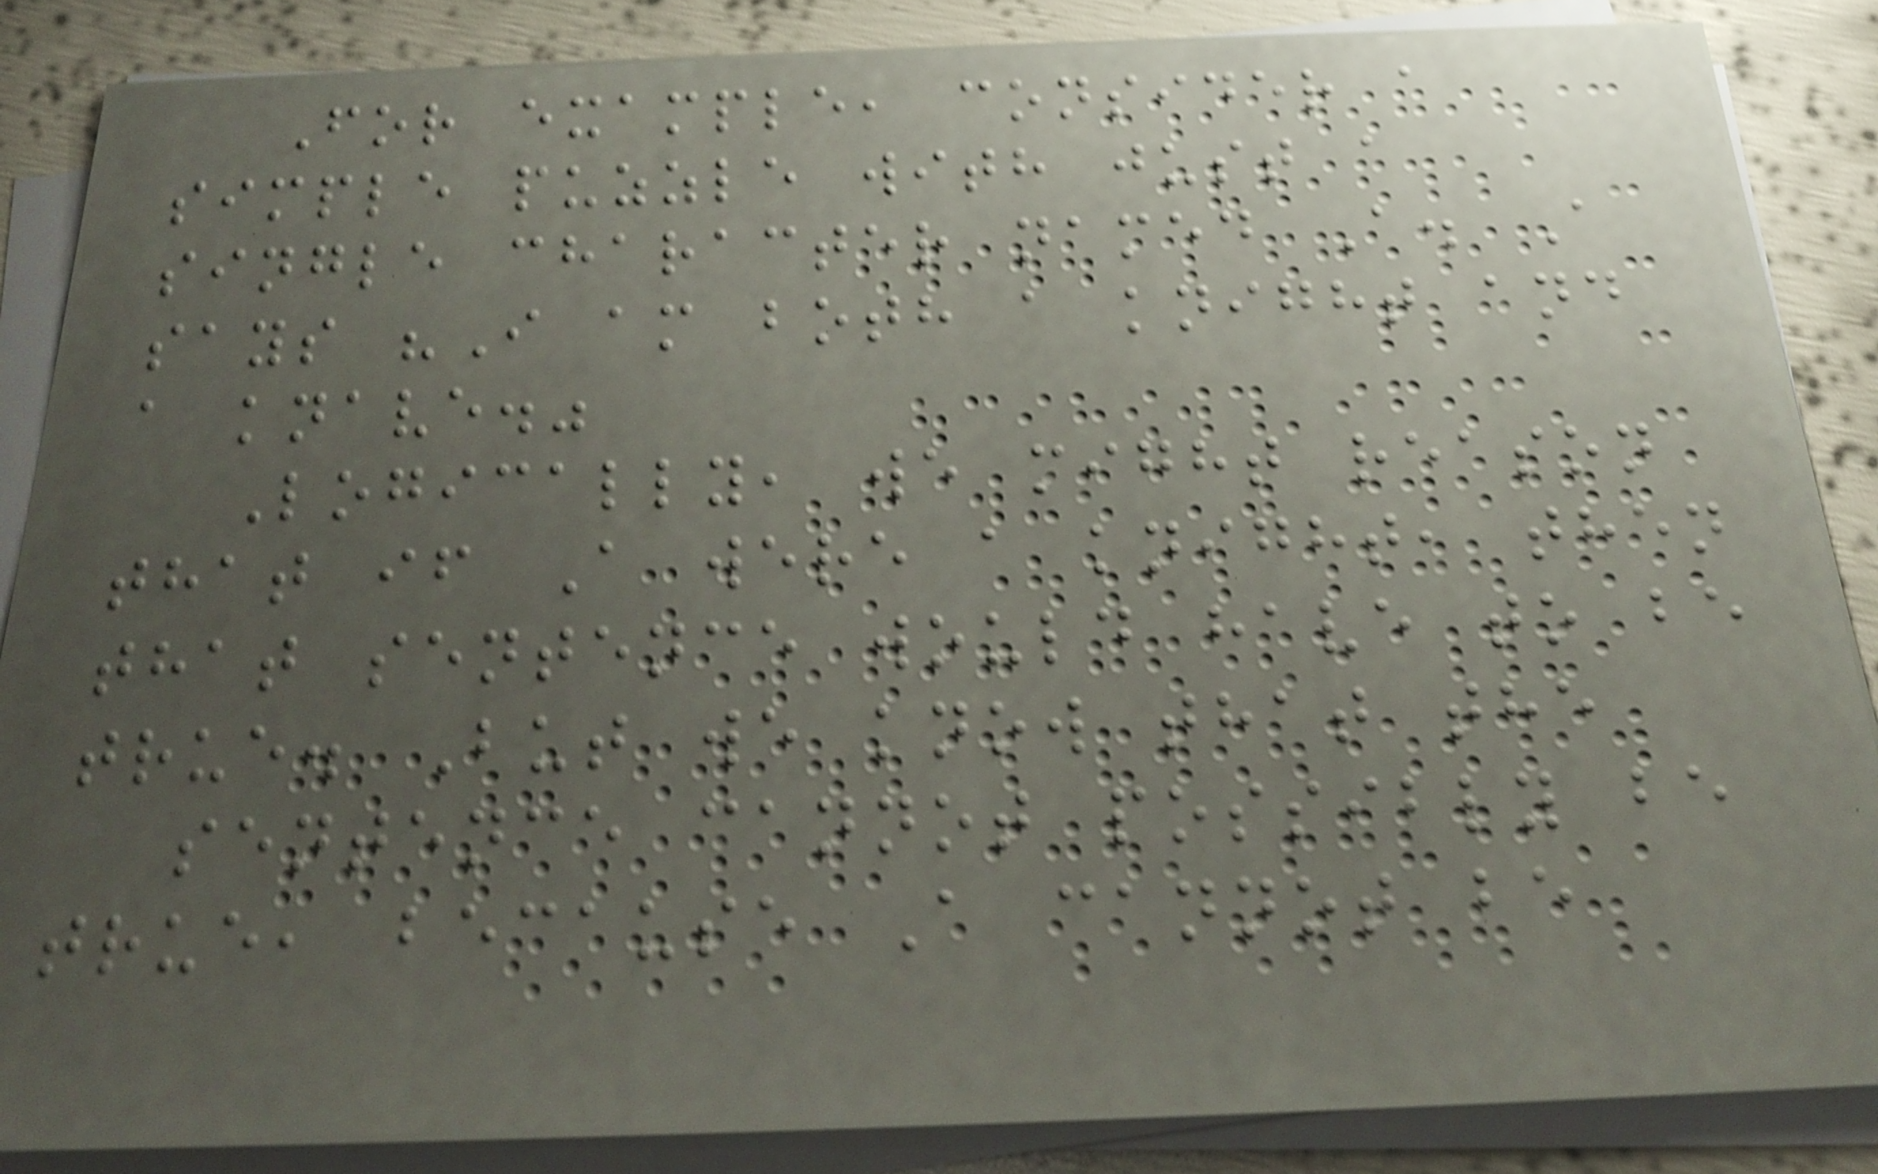For example, consider a
simple puzzle with just a
single character named A. A
says "I am both a knight and
a knave."
Logically, we might reason
that if A were a knight, then
that sentence would have to be
true. But we know that the
sentence cannot possibly be
true, because A cannot be
